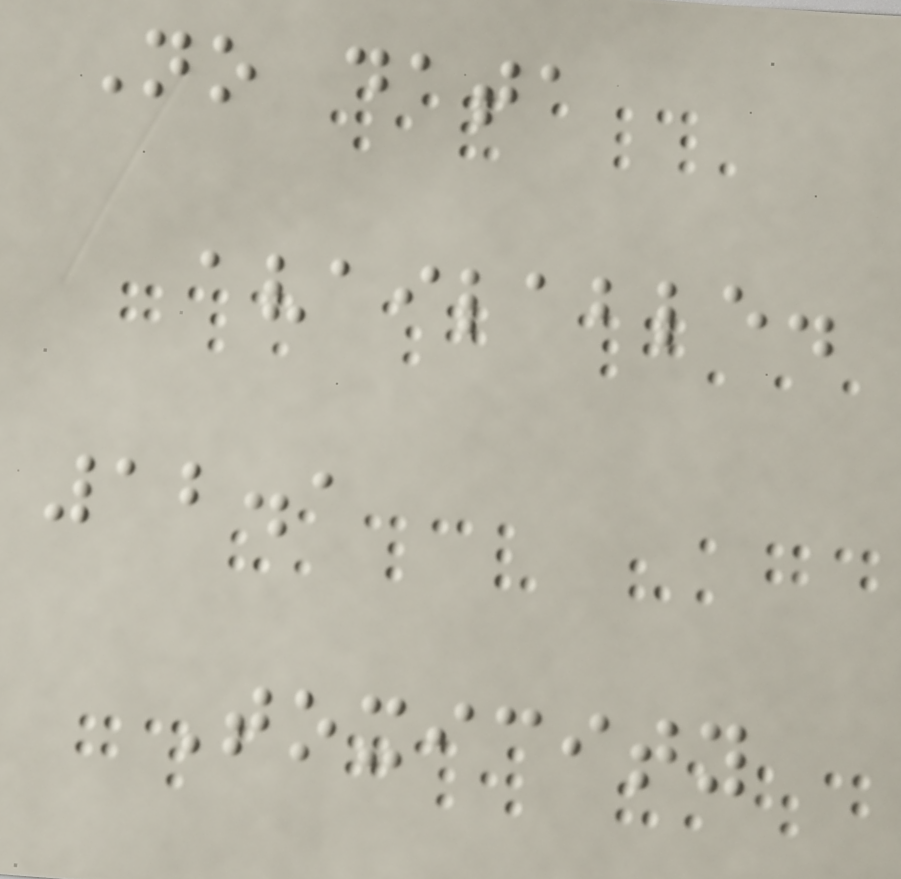No data
available.
12.1
Toxicity
